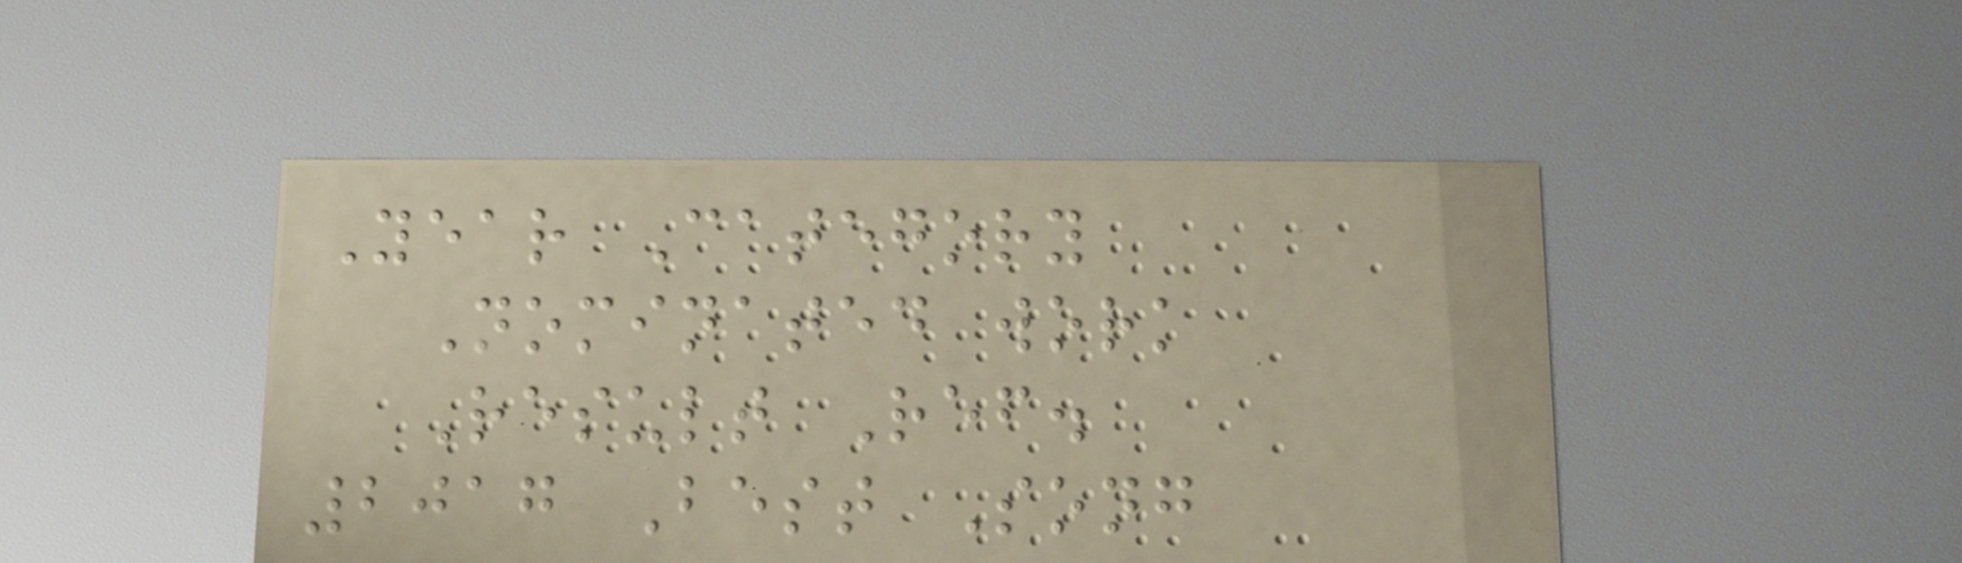Year Category
Nominated work
Result Ref.
2017 Best Song
